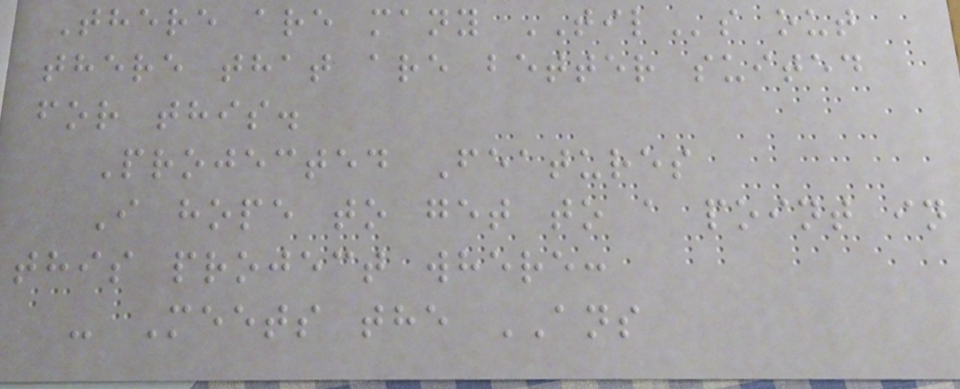There are many TILs out
there that are better suited
for this.
Projected Features
I hope to get to a point in
this project where:
- Meets the ANS
